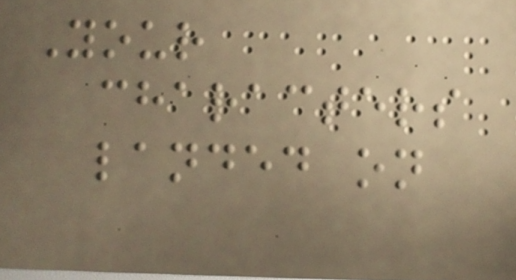Your
characters
landed on
